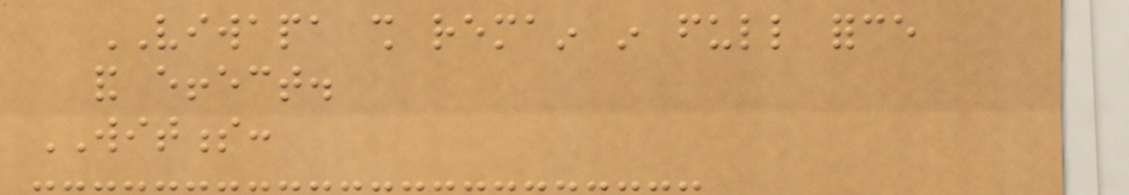VIWAPA shall remain in full force
and effect.
WITNESS:
